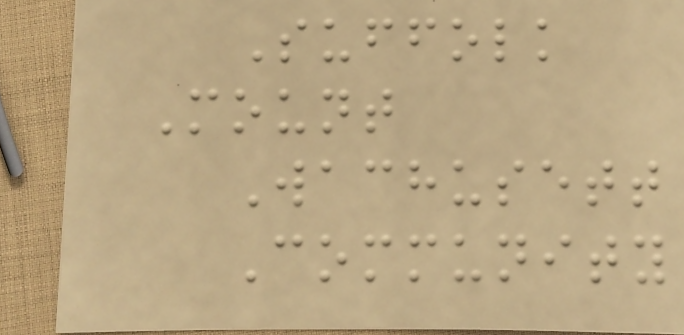Suffolk
Mount
Wachusett
Community
